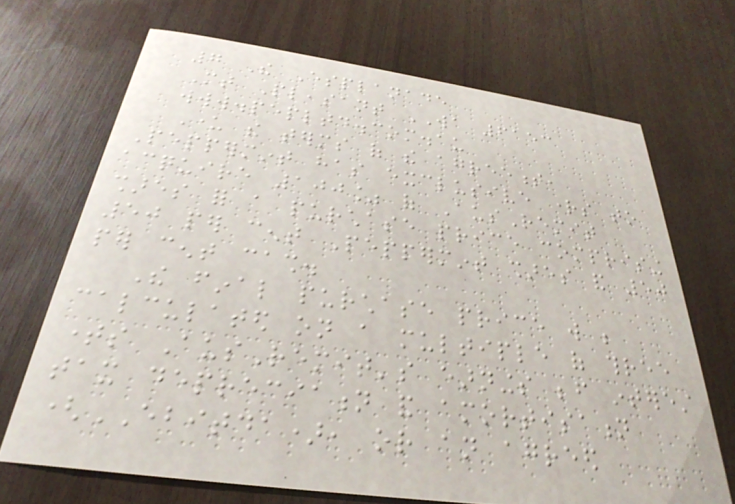7 The Esplanade
Mt Pleasant WA 6153
www.pepltd.com.au
Under the terms of the agreement,
Peppermint has exclusive rights to
acquire 100% of AusRemit
shares for a purchase price comprising
50 per cent Peppermint shares and 50
per cent cash.
The final purchase price will be
calculated on a multiple of three
times AusRemit's earnings before interest
tax depreciation and amortisation
(EBITDA), or an agreed
